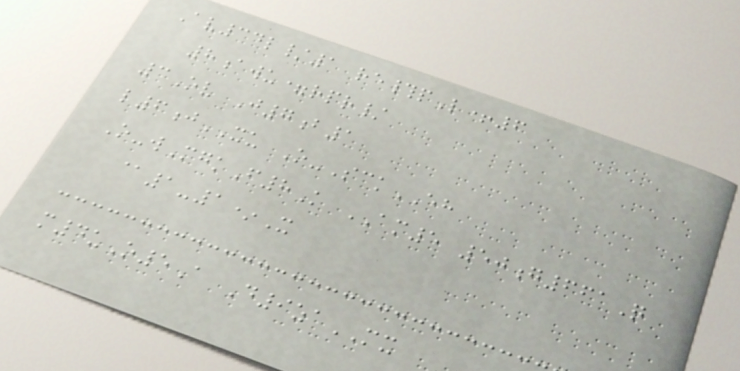Av34l/1 re#pL+6
8awu=rpr/
3Ov J7b1
l6jXU O-SckEH
O-wMgkF8K AM5 50g661Q
@1-1*X
m4uO5A D9zaMX
